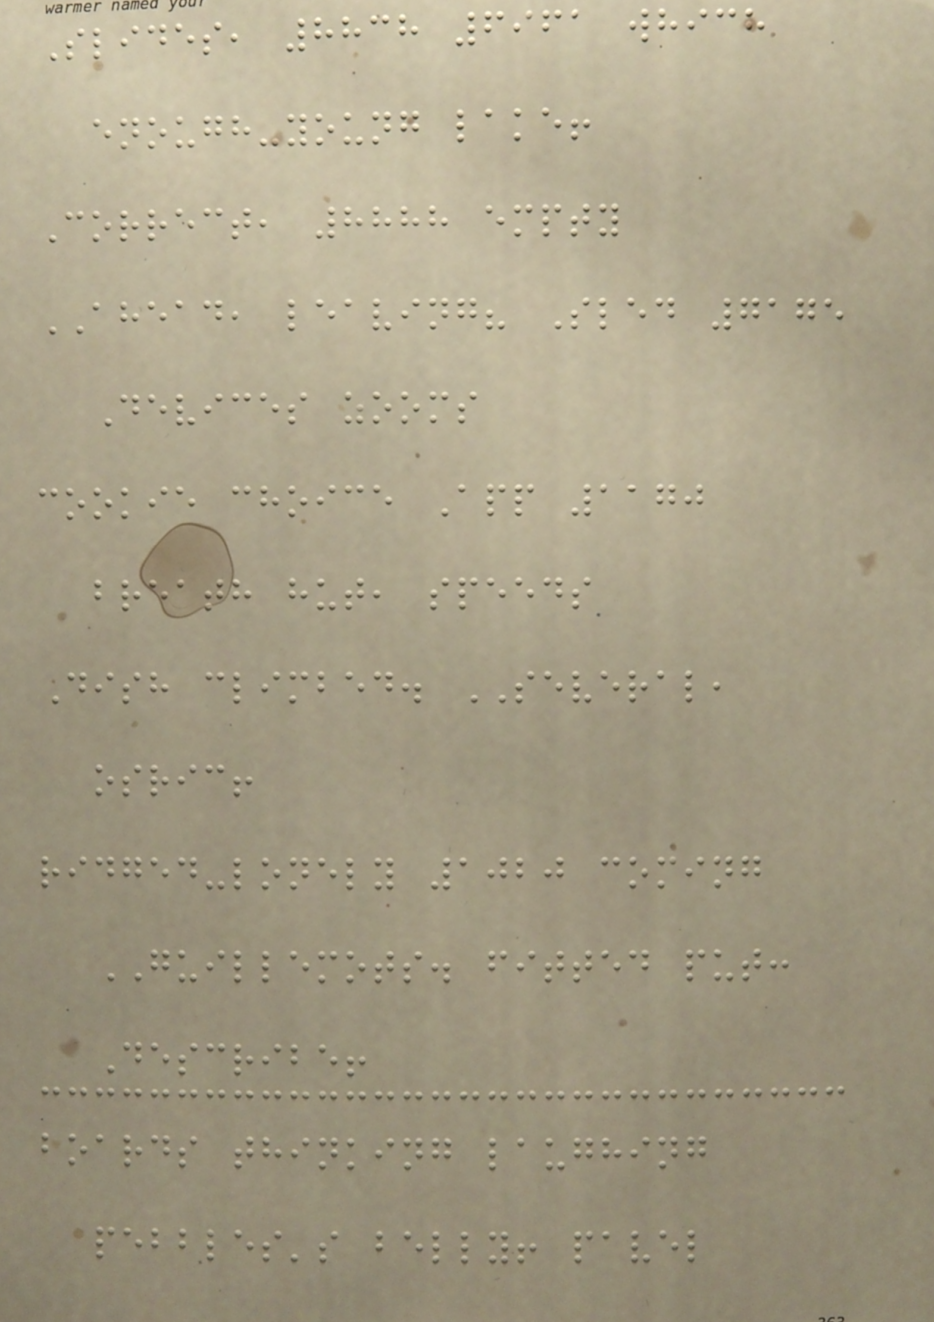Slides, 8838 6961 which
enough-young lake!
Correct, 8888 empty
AHEAD, leaving? Sled 7175
Devices zooms
cookie choice App 1170
breath hut, speeds
Dish climbed. SEVERAL,
osric!
ridged-lonely 1020 coming
GUILLEMOTS. fitted put:
Describe!
boards thinking laughing
pebbles's belly! pavel
